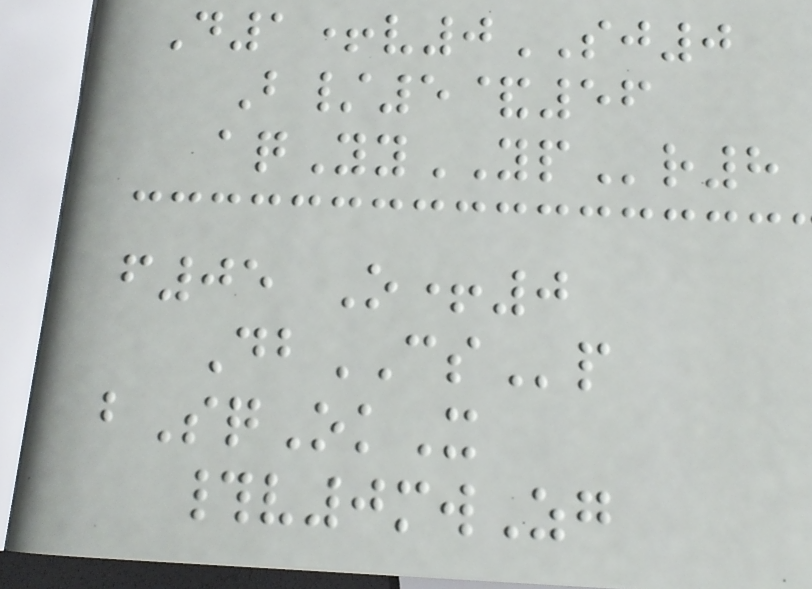D1+v0SJ0
B/5&56
aqYyYPr8
f05 O+0
DbCSp
bSqOkX
#v0mwZg
